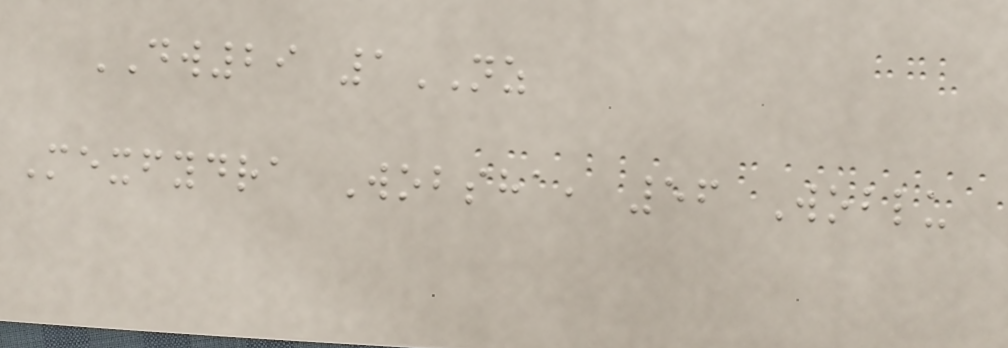DW29 1NZ
Mexfydra Wobsha, 56 Woblu
